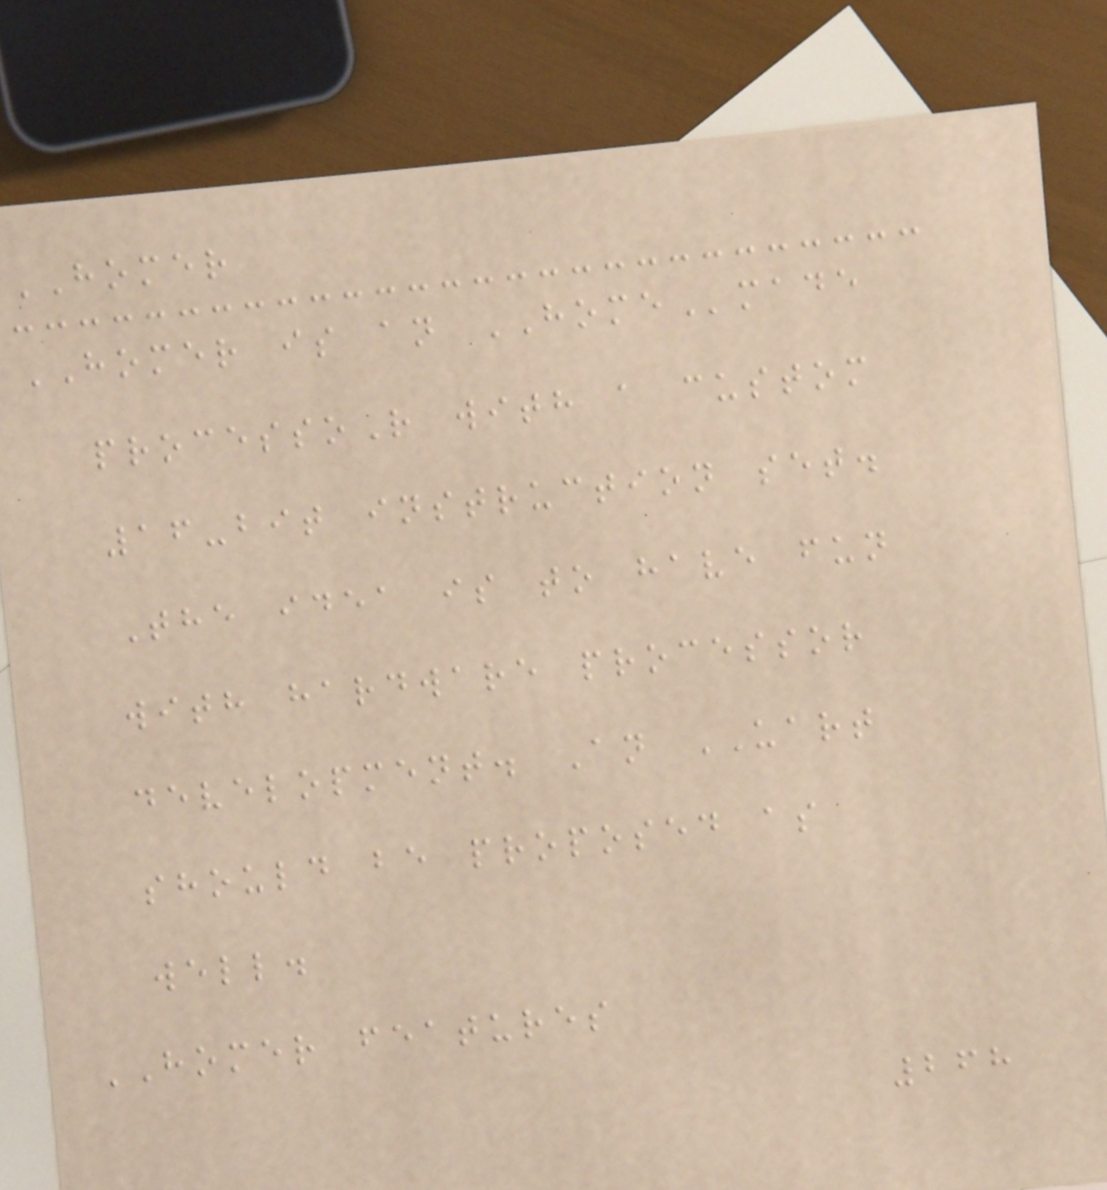HOMER
HOMER is an HOMEmade
processoR with a custom
16-bit instruction set.
The idea is to have fun
with hardware processor
development. An UART
should be proposed as
well.
HOMER features
268
